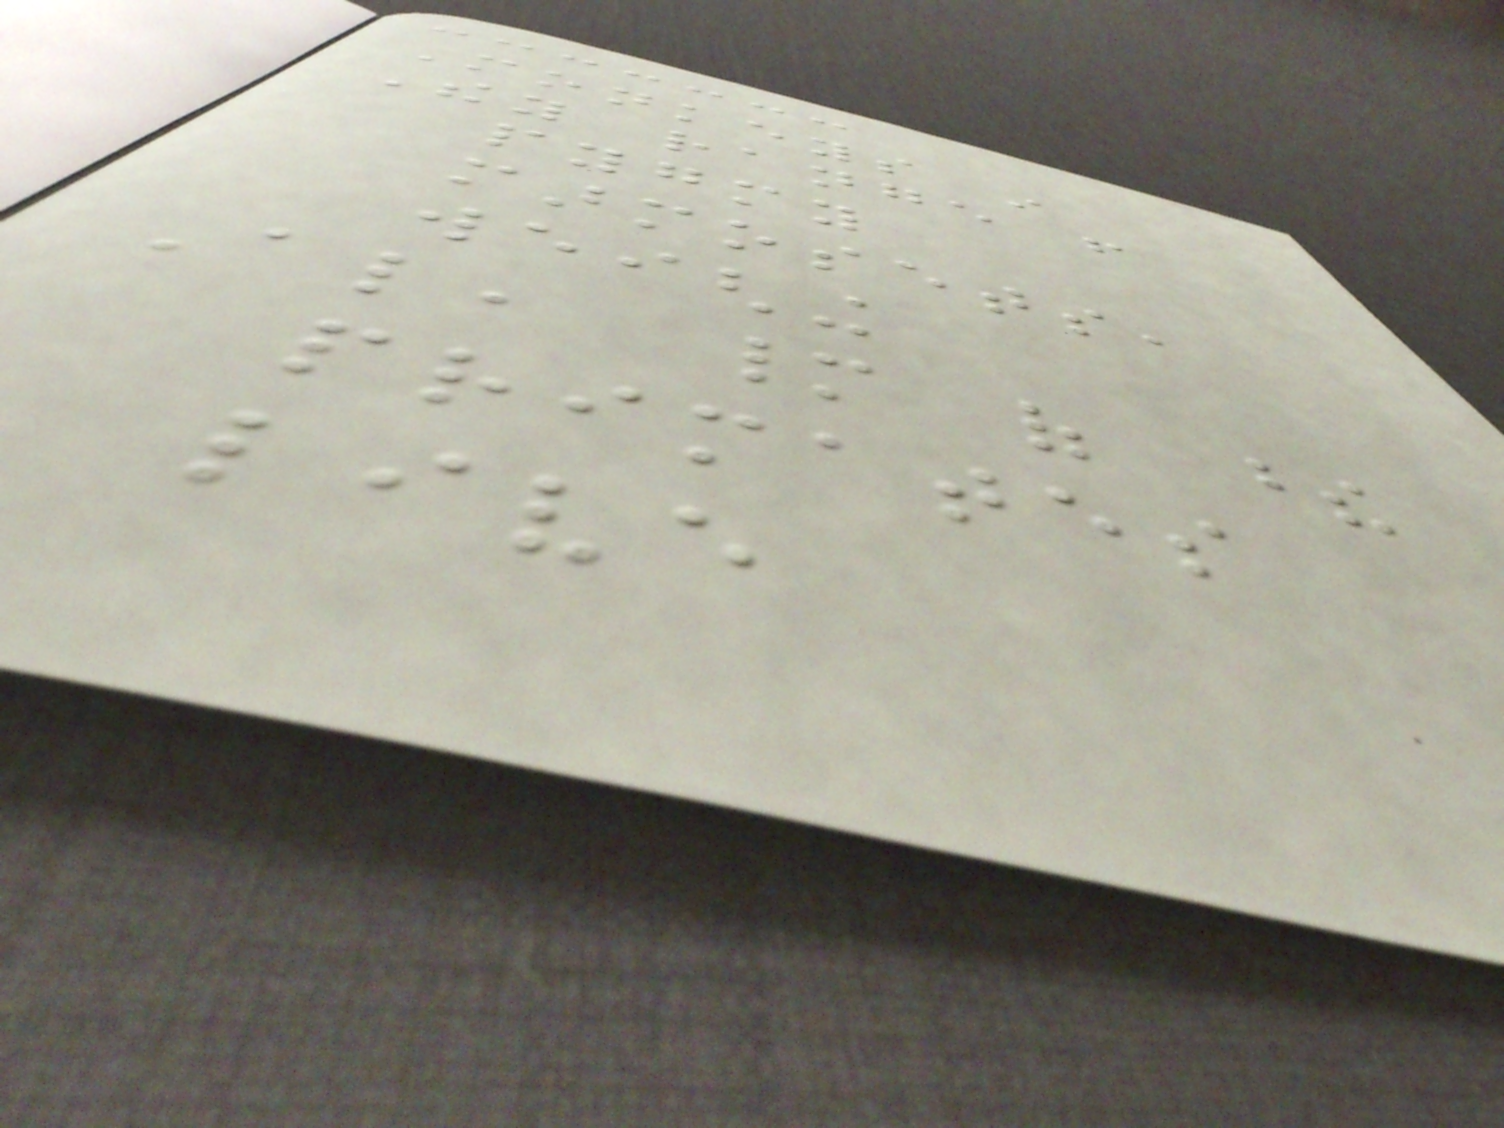Monkeys in
They range from
pygmy
marmosets,
weighing
Also, many of these
primates
live
